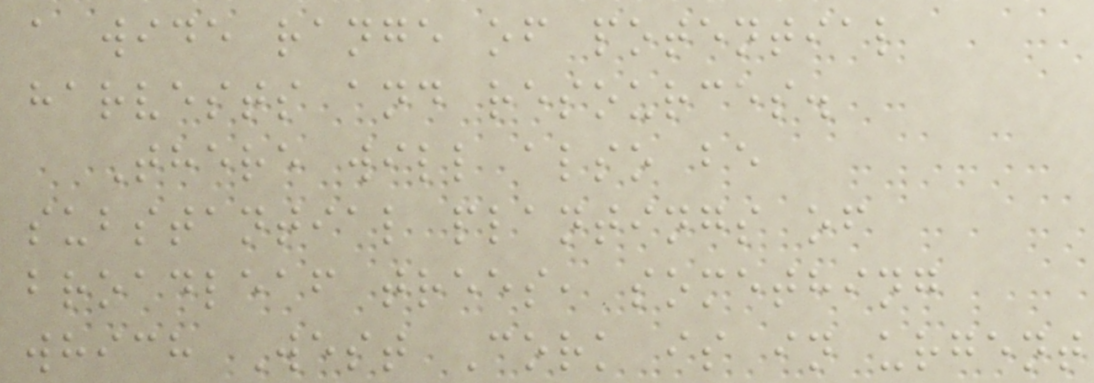a wide range of potential
harvests and resources.
There will also be
substantial plantings of
broadleaf trees, something
which West Cork is in urgent
